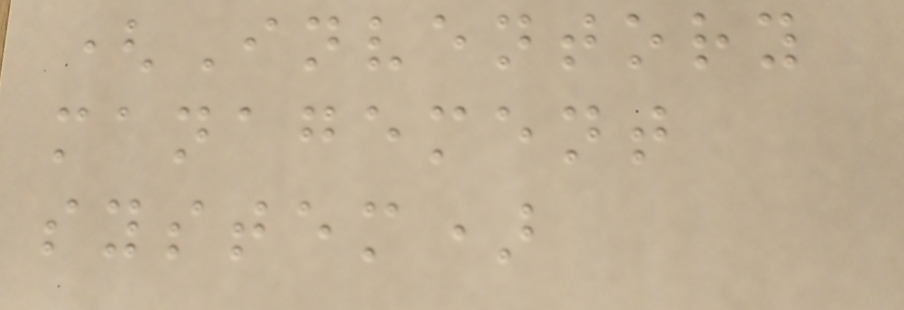(Inventory
management
system)
